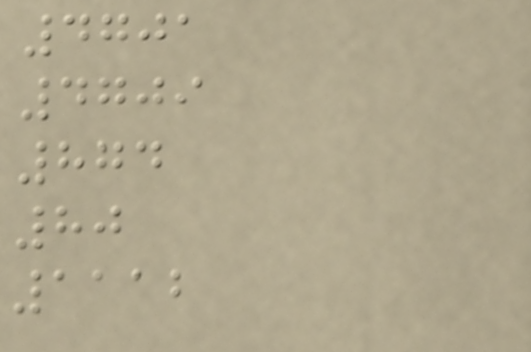4701
4709
874
80
1112
